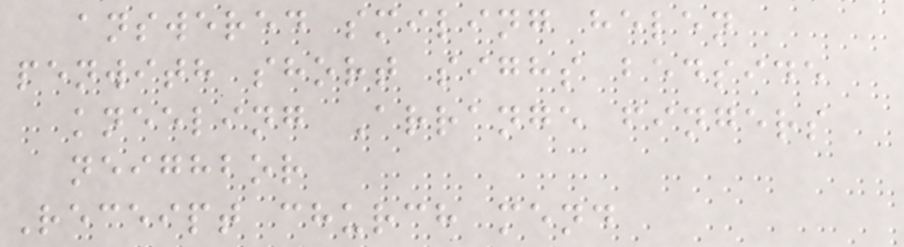answered smiling helen
penwith short sighs bedside
kneeling Arrange fingers
neighbor
Receipt church mend
